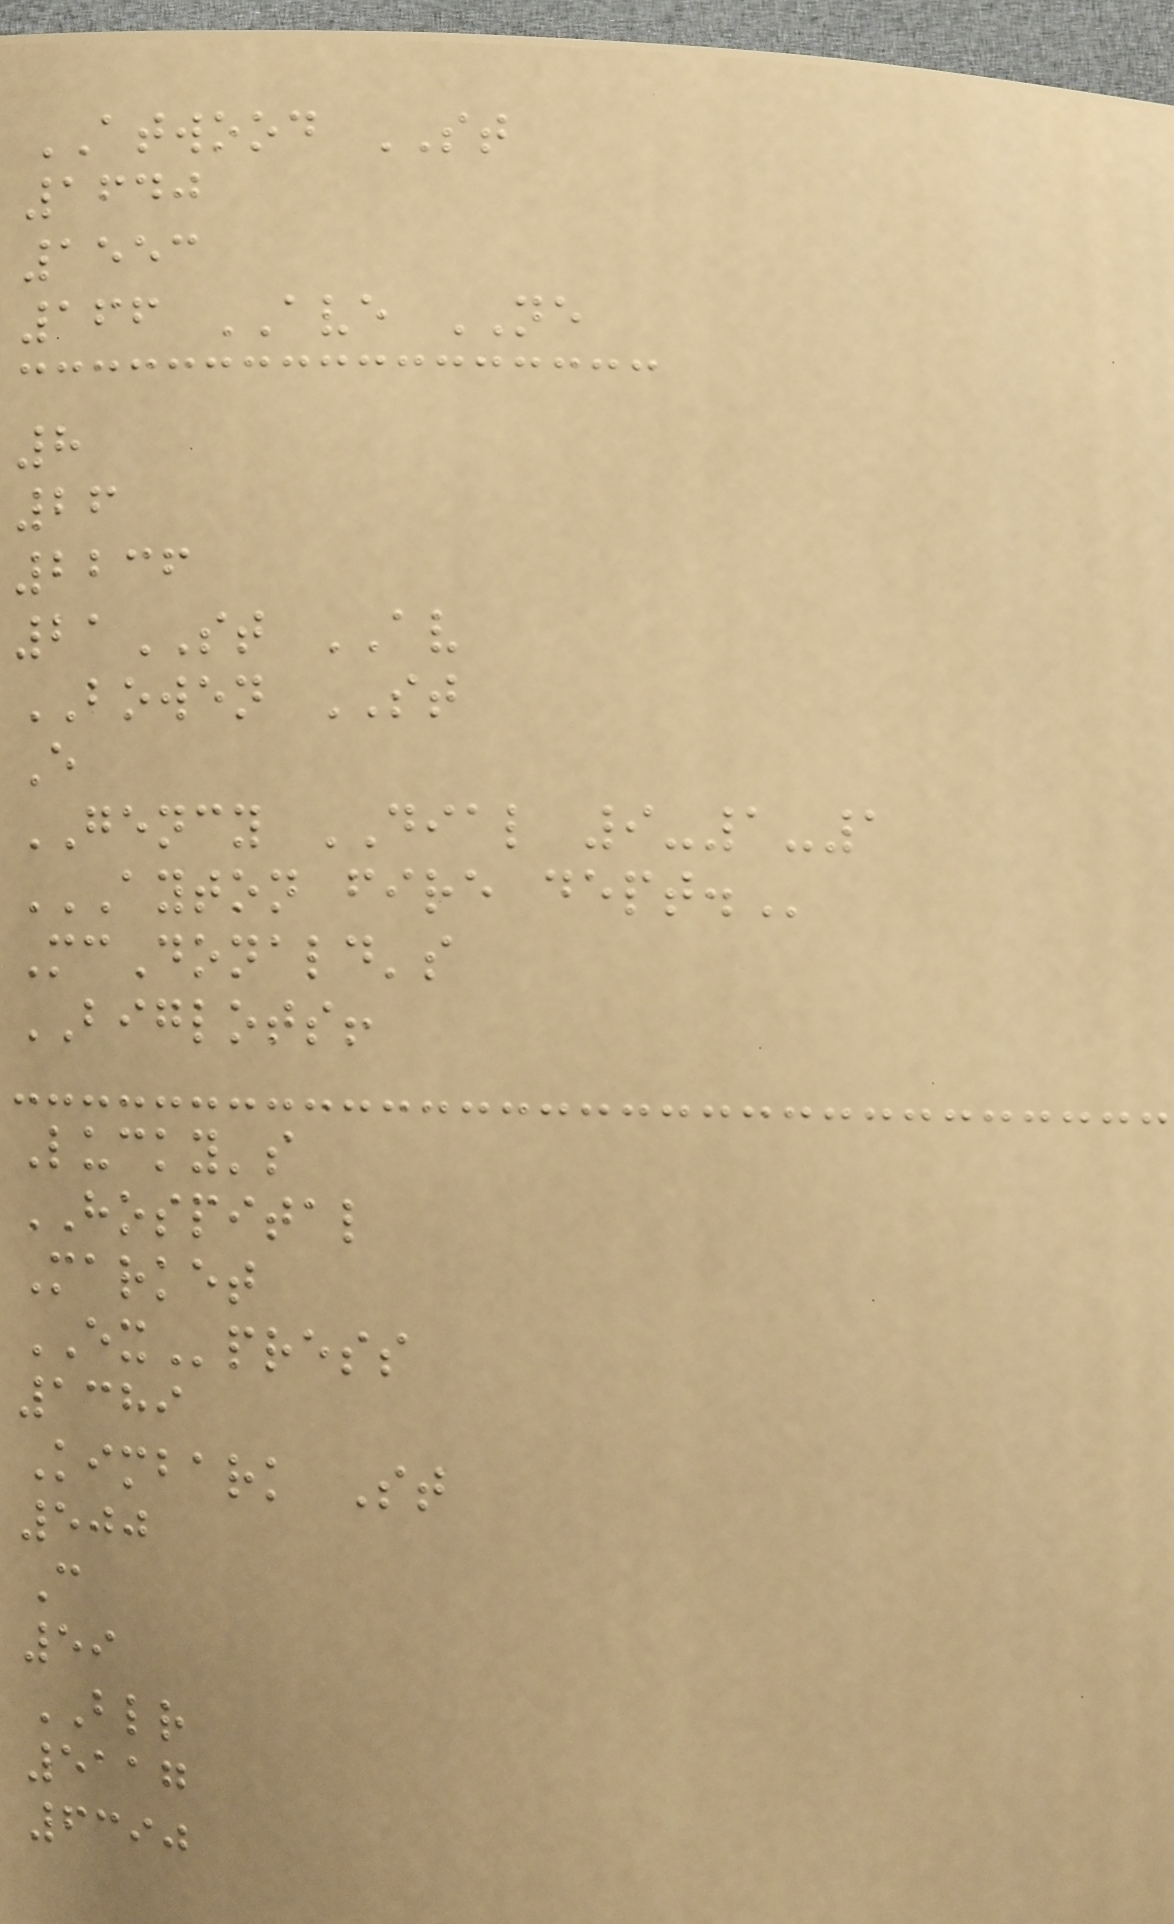ATWOOD ST
1640
1553
166 AVE NE
8
26
2236
21ST AV
BOWEN ST
E
GENCY DIAL 9-1-1
AYTON FIRE DEPT.
McDonald's
BIGLOTS!
Lucky's
HOSPITAL
Market
EXpress
1389
Kimbark St
500
C
59
BLR
5117
6390
